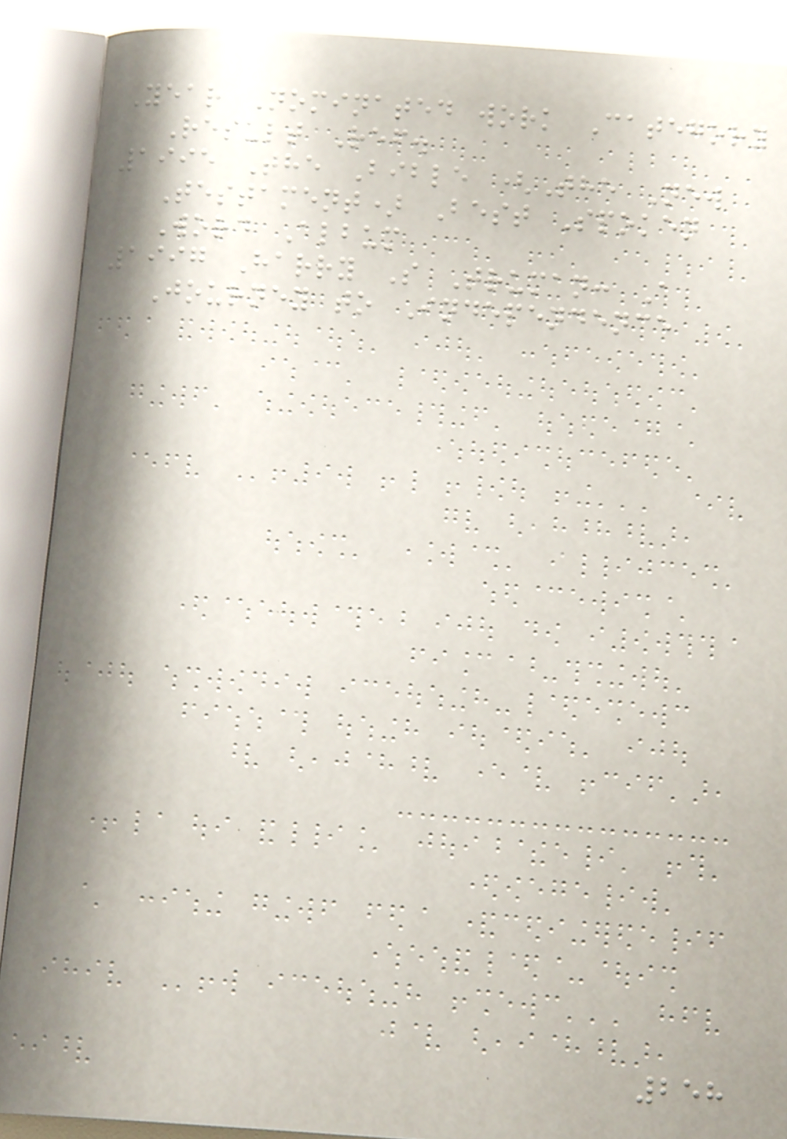Year Nominated work Category
Result Ref.
1995 The Bible (The New
Testament) Best Spoken
Word Album
1997 Harry S Truman: A
Journey to Independence
258
